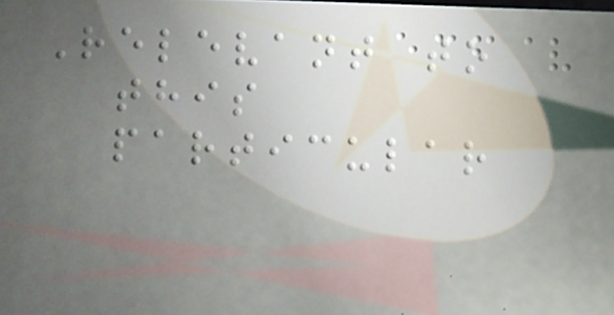Relevant to
this
particular
